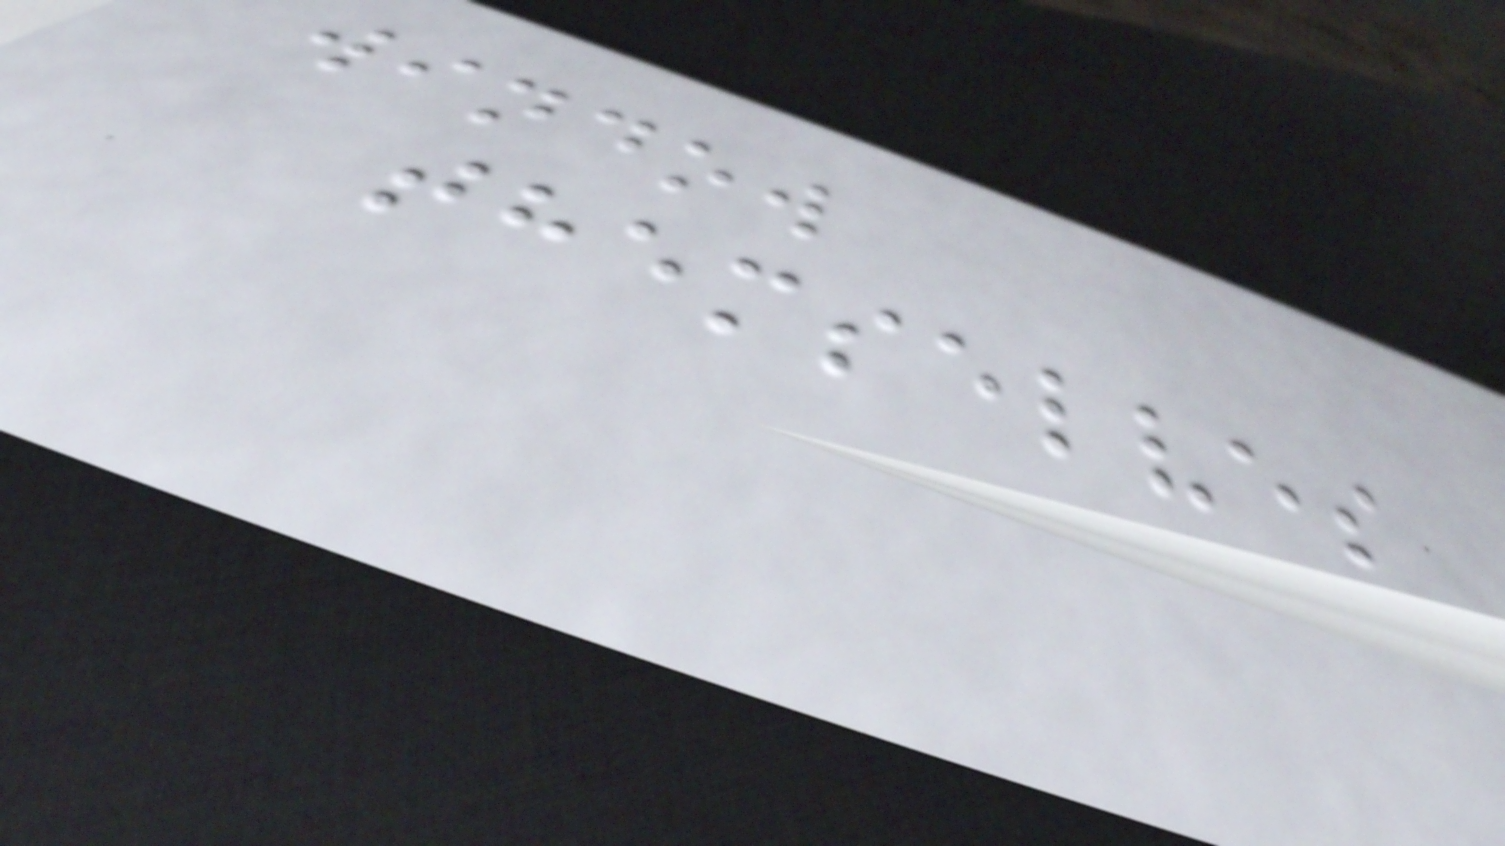window
themselves
